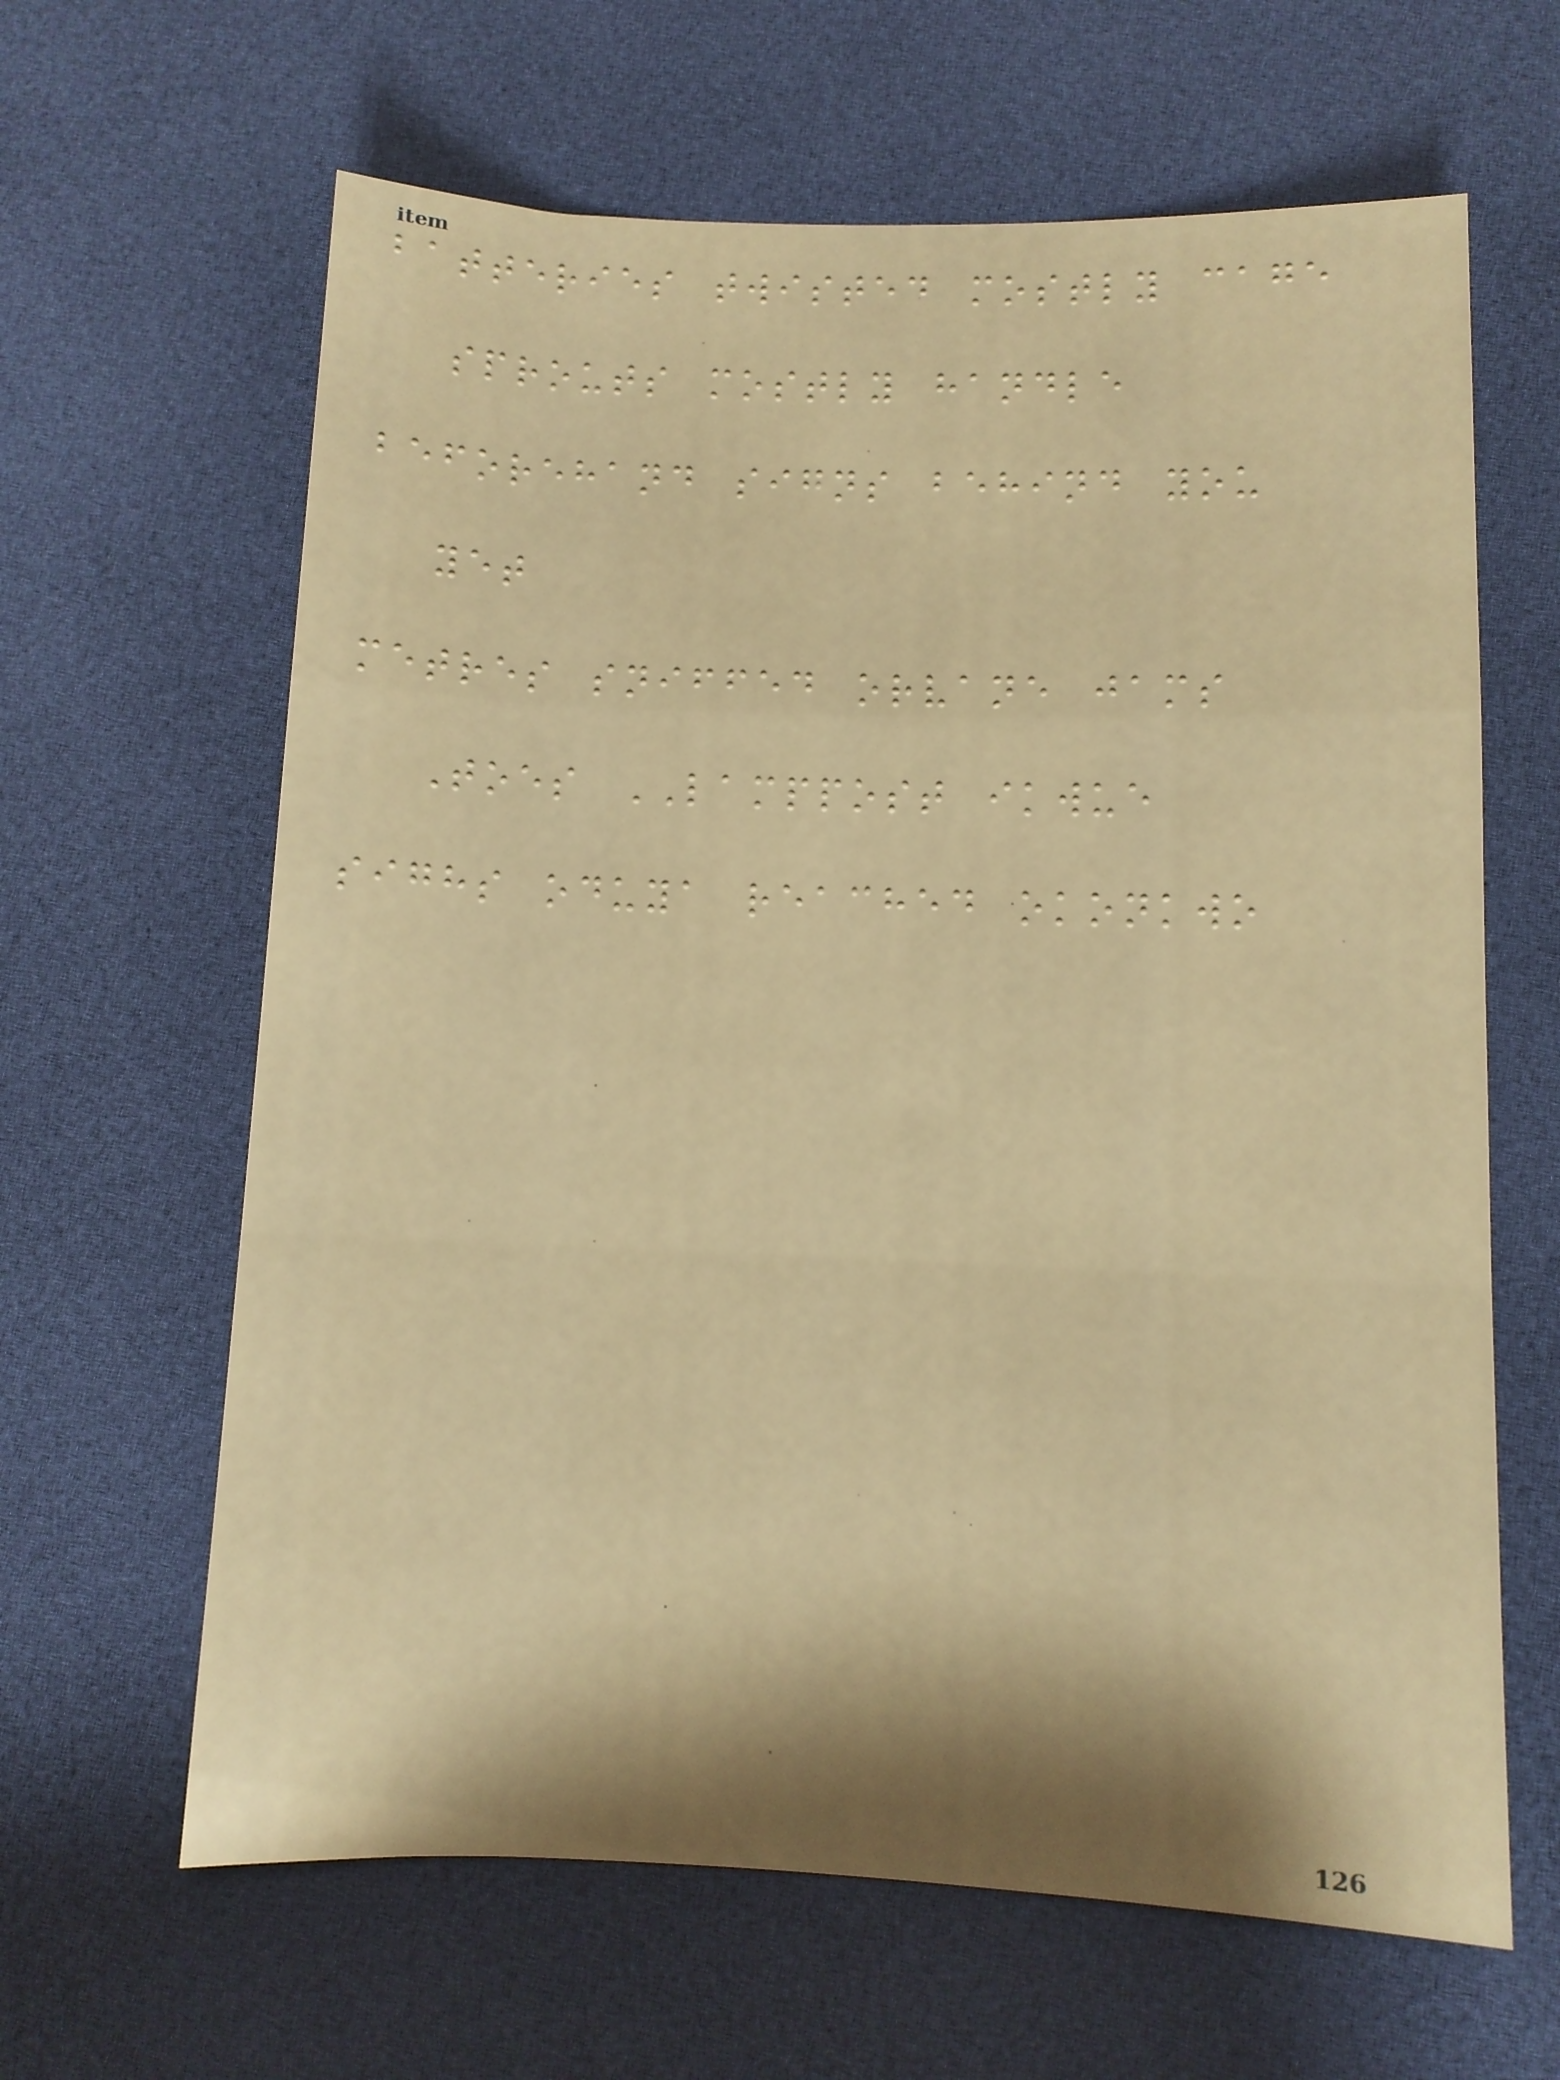batteries twisted mostly cage
sprouts mostly handle
beforehand signs behind you
yet
metres sniffed orvane jams
Toes LAMPPOST ikwue
sighs oduya reached okonkwo
